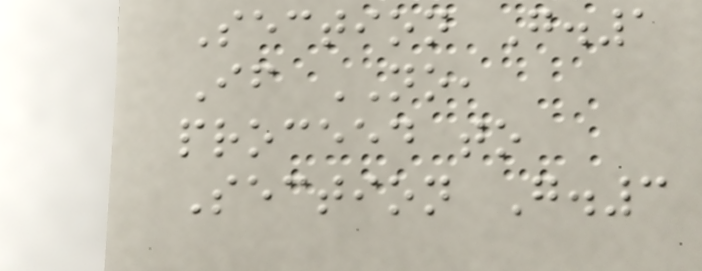Section G.1
If NO,
proceed to
Section G.3
